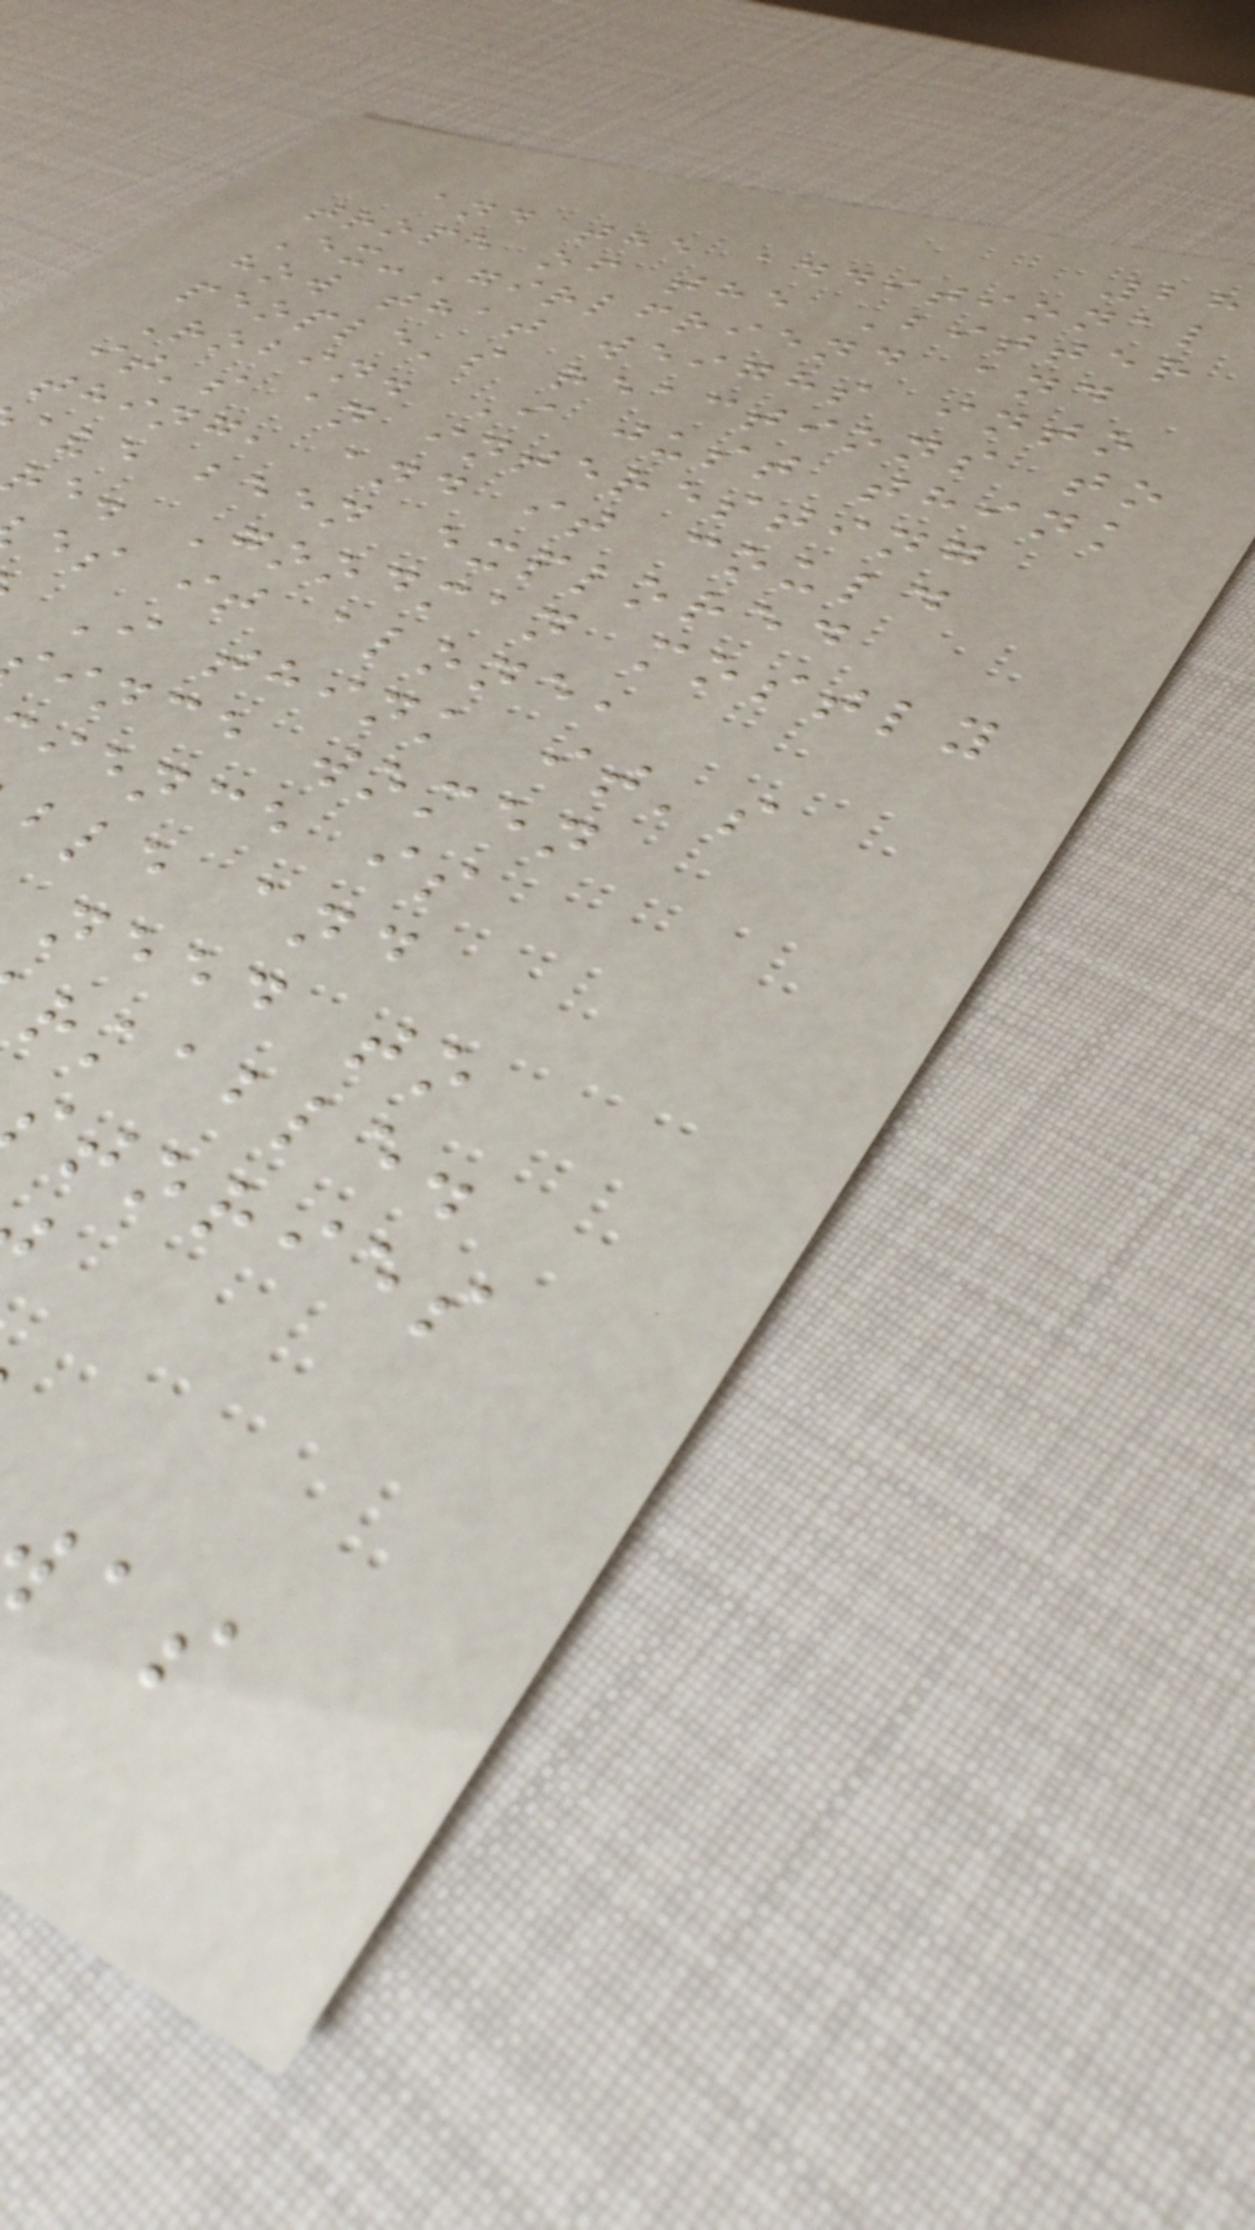and the additional
trope of the Bitter
Ex-Girlfriend and
how that weighs into
people's reactions to
Robin. I just think
it's an interesting
thing, and it could
ave been explored
re. Goodman mostly
es it alone,
I think it's
ince women
ience is
ble and
need to
rkable.
tories
